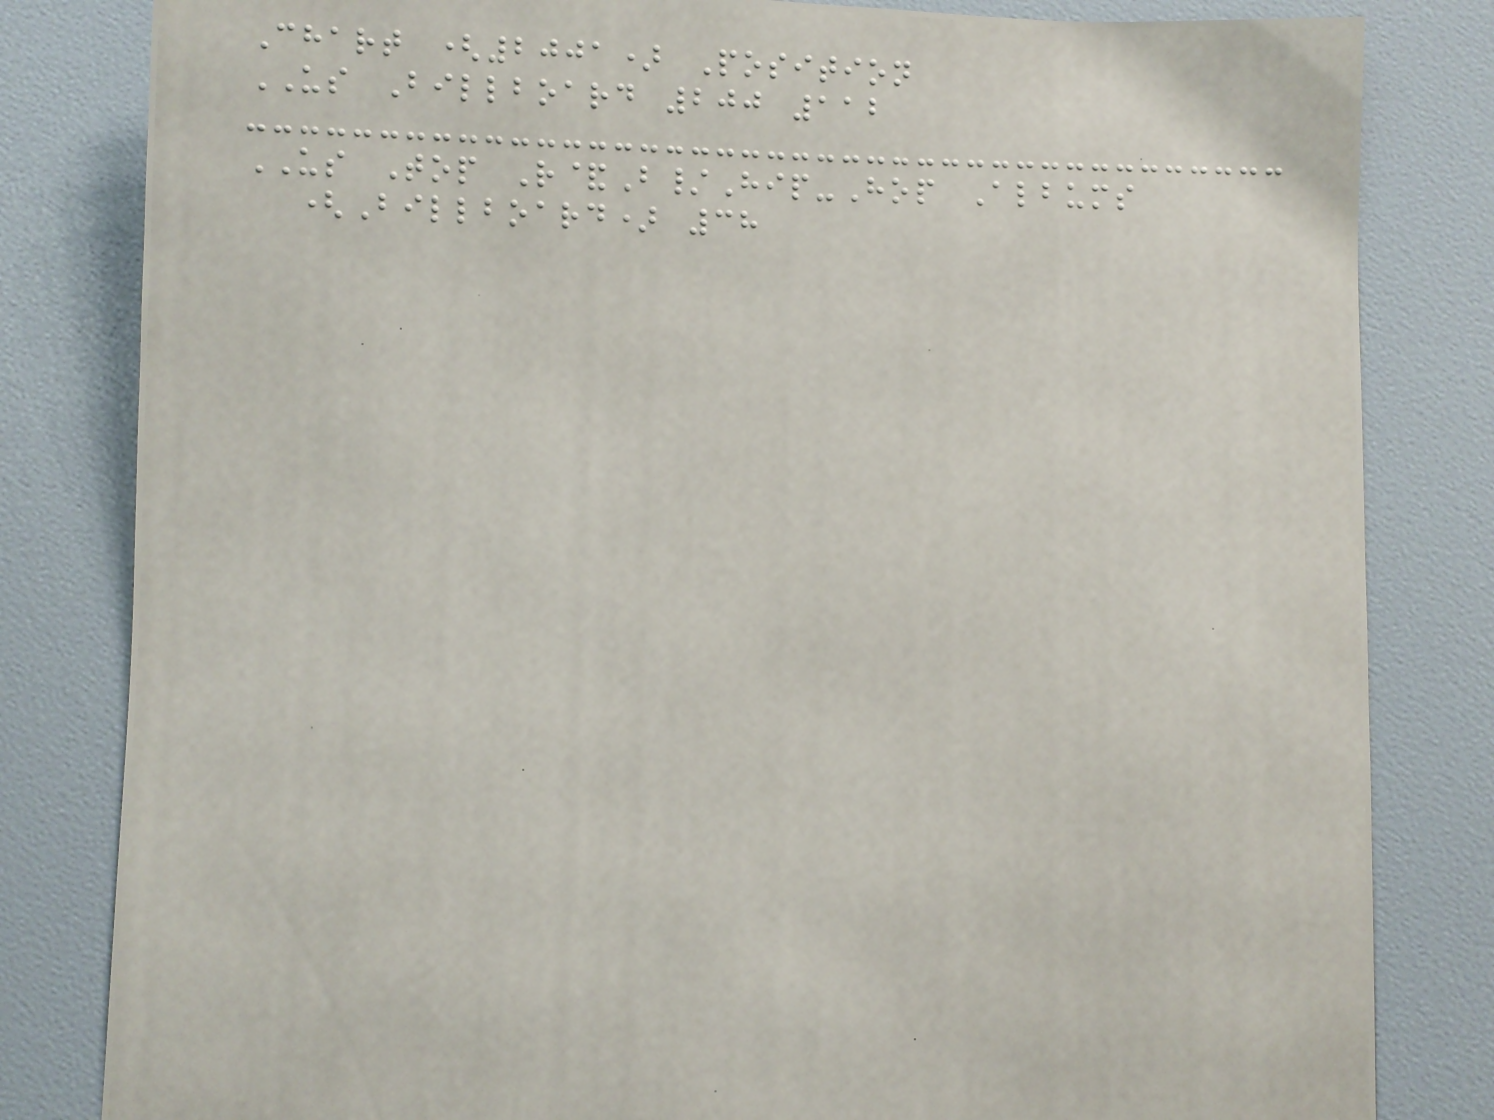Chart (2001) Position
US Billboard 200 112
US Top R&B/Hip-Hop Albums
(Billboard) 38
